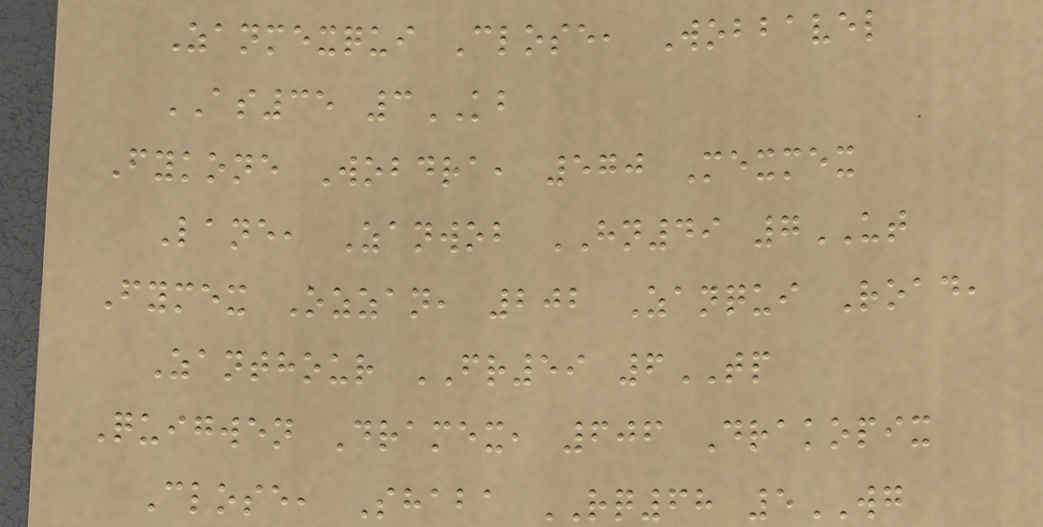Zanmexqui Close, Wobbavel
AS35 3KB
Fykone Wobdra, 570 Mexmex
Lane, Zanwob HN49 7UT
Fymex Ozzan, 202 Zanqui Road,
Zanthour FR59 6TP
Quigwen Dramex, 606 Drakopix
Close, Shaba RQ68 5WG
